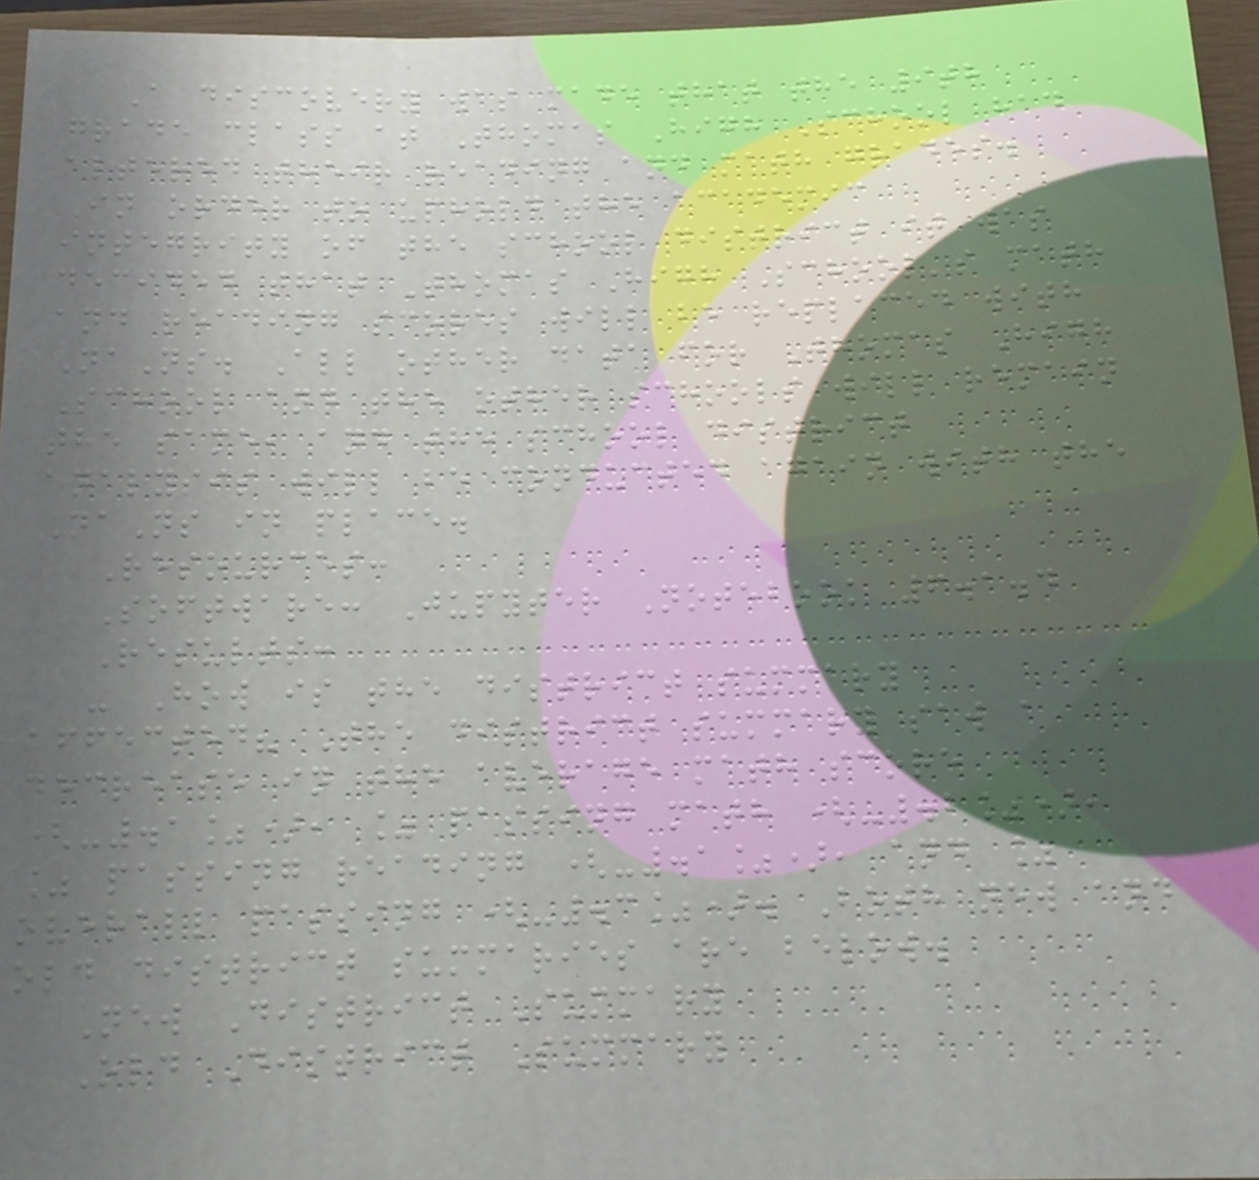A discovery was made that the 9th
grade class at Thomas High School had
altered their reading and math grades.
In order to uphold the academic
integrity of the school district it was
decided that Thomas High School's math
and reading scores will be replaced with
NaNs. All other data for Thomas High
School and the other schools will remain
the same, and the school district
analysis will be conducted again with the
NaNs in place.
Resources:
Software: Jupyter Notebook 6.1.4
Results:
- How is the district summary
affected? The district summary saw a
decrease in the average math score
(-.1%), % passing math (-.2%),
% passing reading (-.1%), and %
overall passing (-.3%). Both new and
old district summaries are below.
New District Summary
Old District Summary
